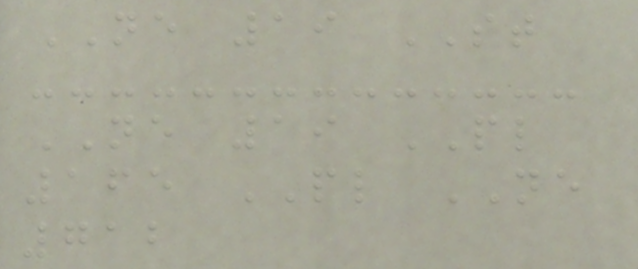NE 19 ST
NE 19 PL
165 PL NE
712
